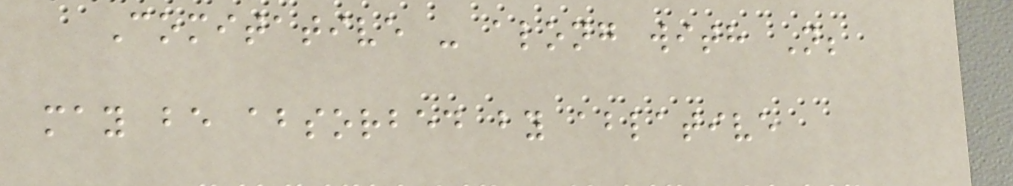Comitative - along with N;
may be absorbed by ablative
